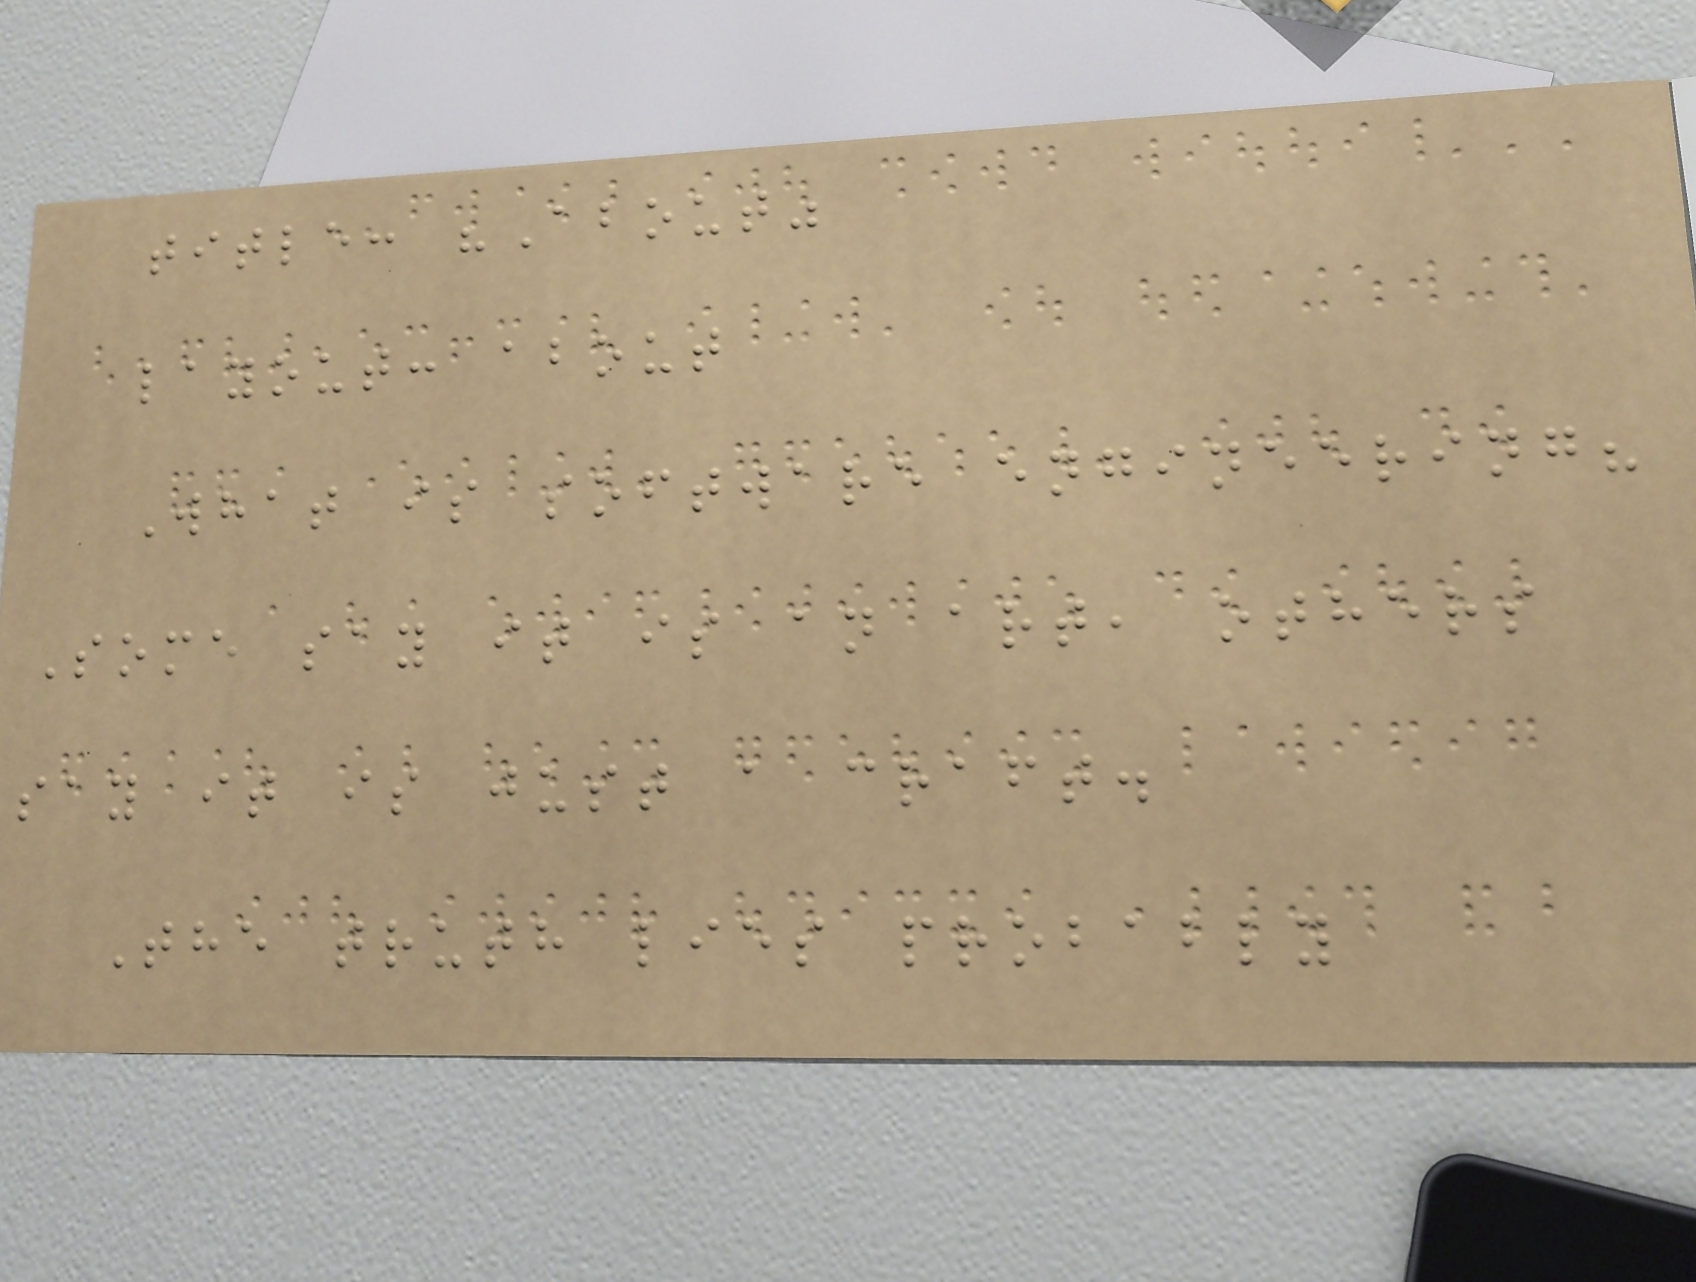title: "About"
layout: about
What is software engineering?
Some say it is an art, others
say it is just a craft.
The truth lies probably
